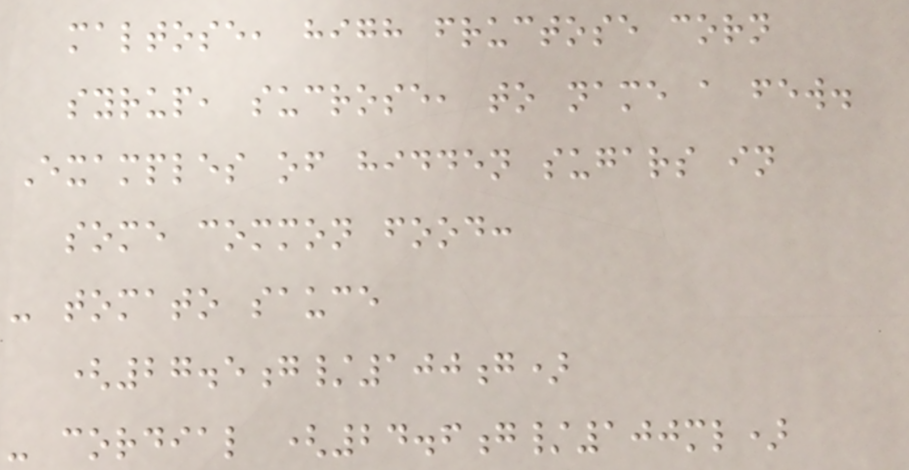maltose, high fructose corn
syrup, sucrose, to name a few.
Examples of hidden sugars in
some common food:
- tomato sauce
(27.5g/100g)
- cordial (24.6g/100ml)
